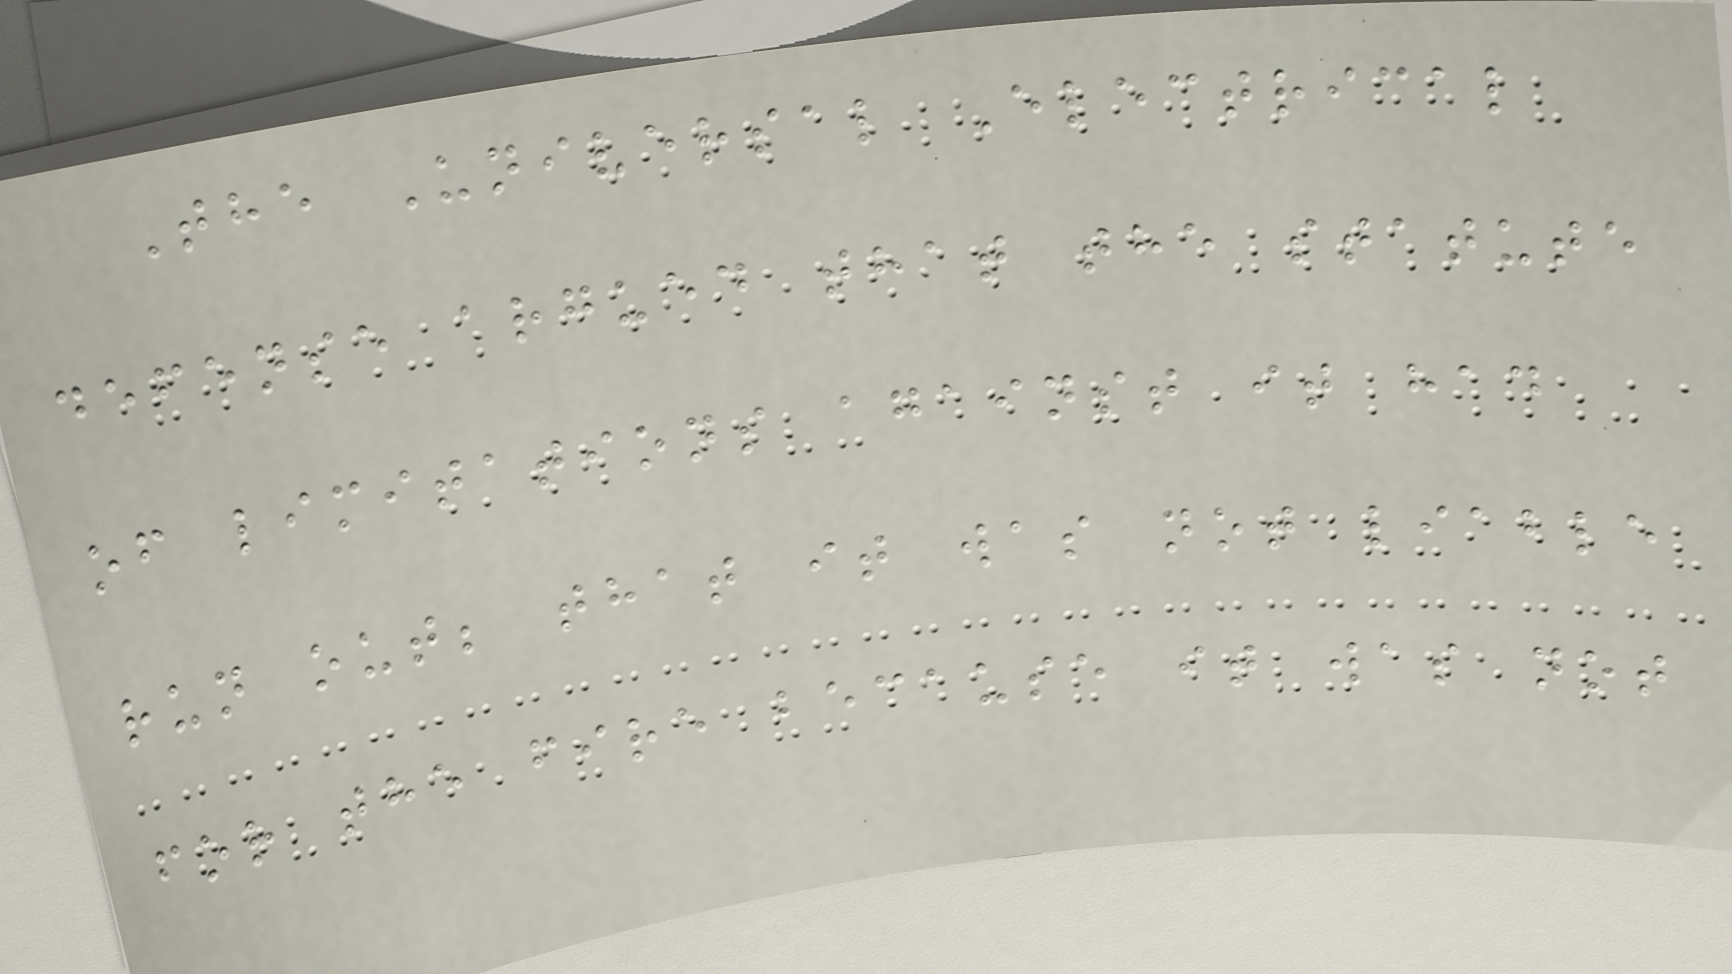The Universal Electrical
defense argued that the statute
of limitations against it had
run out; that it was not liable
for the fire because it was not
